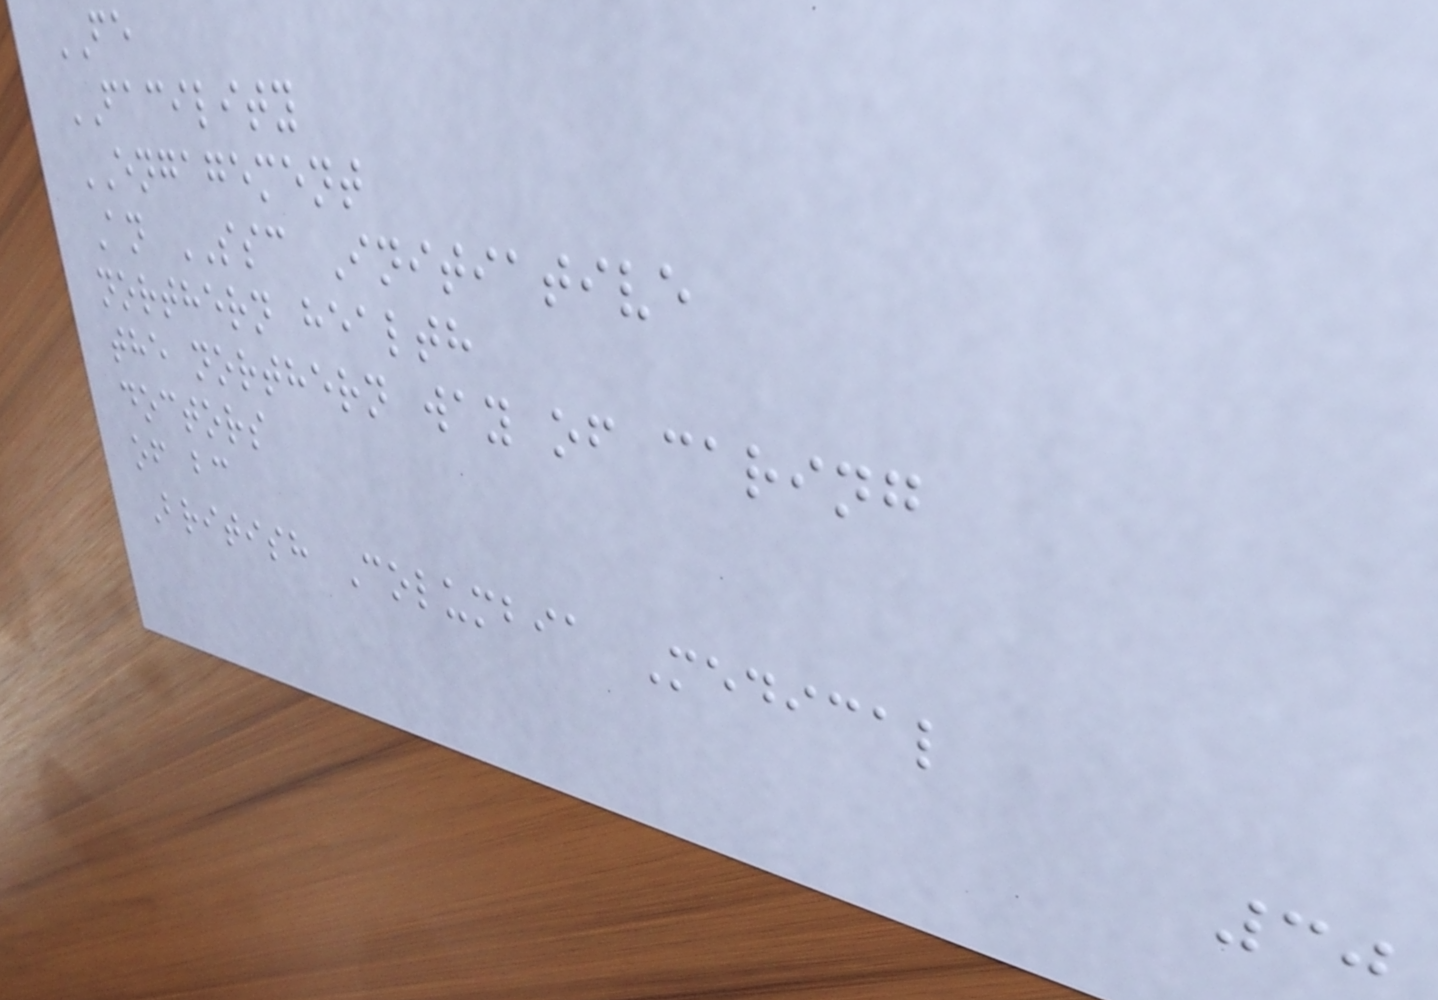FE
FACILITY
ENGAGEMENT
An SSC Initiative
northern health
the northern way of caring
doctors
of bc
British Columbia Medical
30
